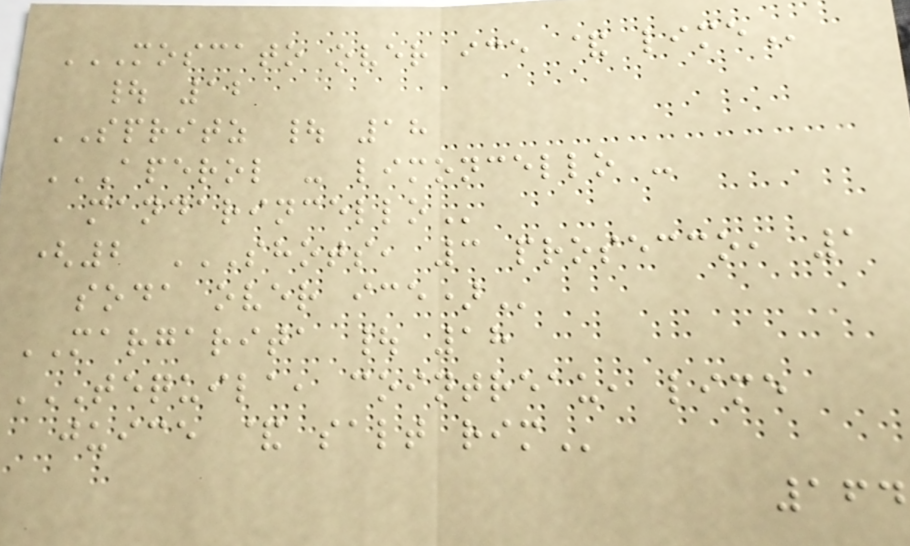MOSCATO OVER ICE & LIME
| 12
SPRITZ | 18
APEROL - LIMONCELLO -
MANDARINCELLO
(2 SHOTS, 3 PROSECCO, 1
SODA OVER ICE)
MARGARITA | 18
TEQUILA, COINTREAU, LIME
JUICE & SALT RIM
164
